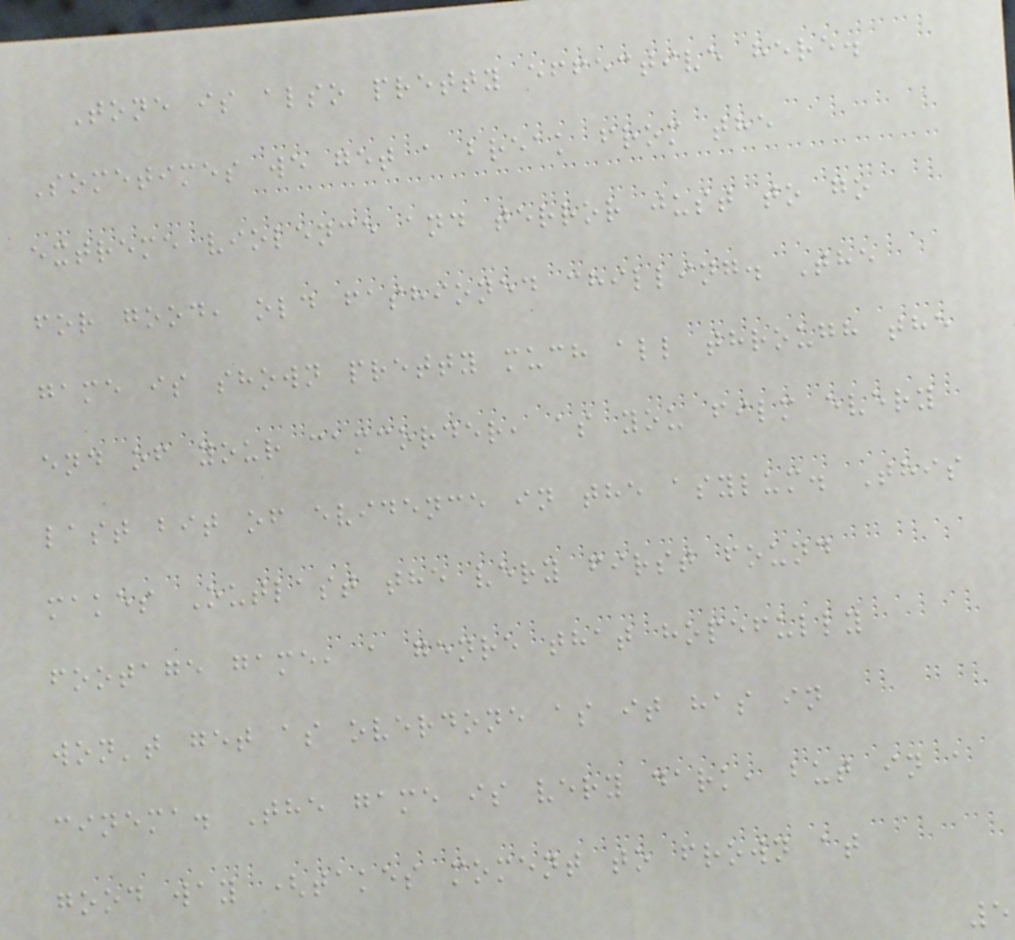Tone is also pretty effective here.
Sometimes we get a break from the
extreme violence and terror just to go
for good, old fashioned chilling. The
game is shown pretty much all through the
end of your camcorder, as you film every
last bit of evidence in the asylum. This
makes Outlast the very first found
footage game, a genre that hopefully
won't get as overdone as it has in
cinema. The game is very dark, but in a
good way (takes moment to frown at
5
